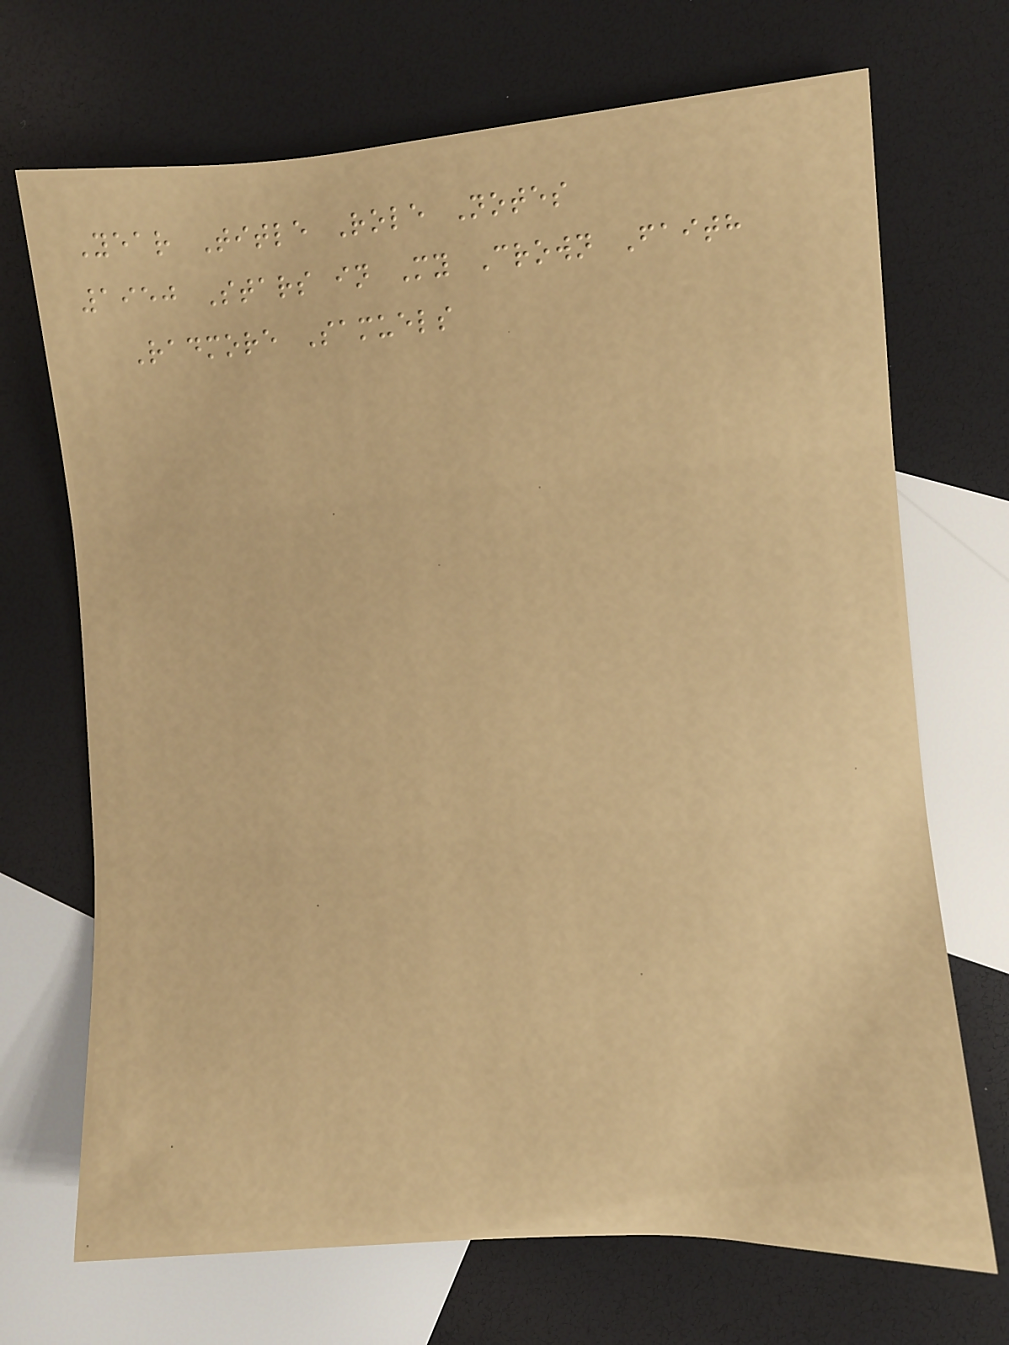Year Title Role Notes
1950 Stars in My Crown Faith
Radmore Samuels
